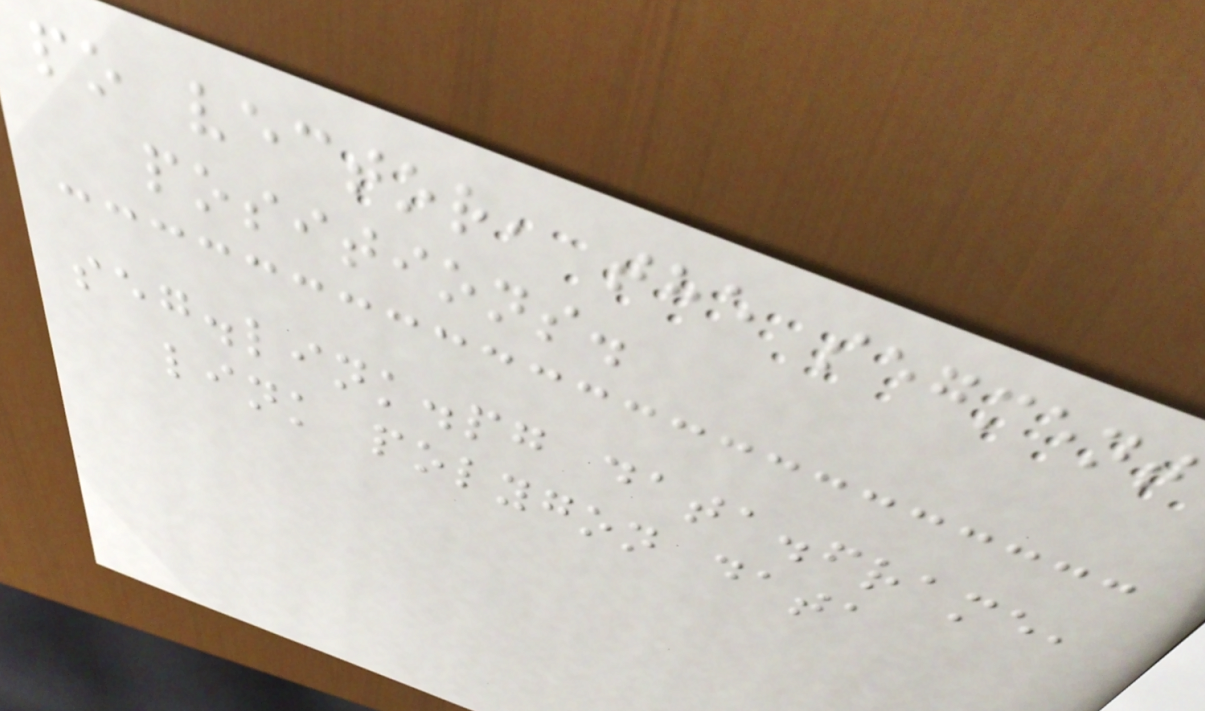po vector, the segment
positions.
seg.link.pg data.frame,
link polygon data
